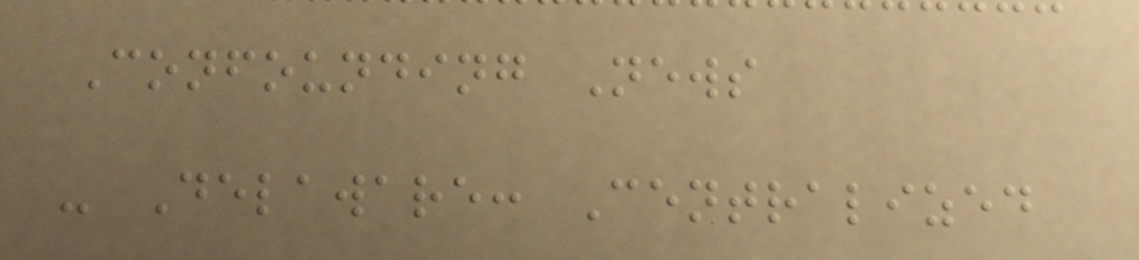Confounding News
- Delaware: Centralized
